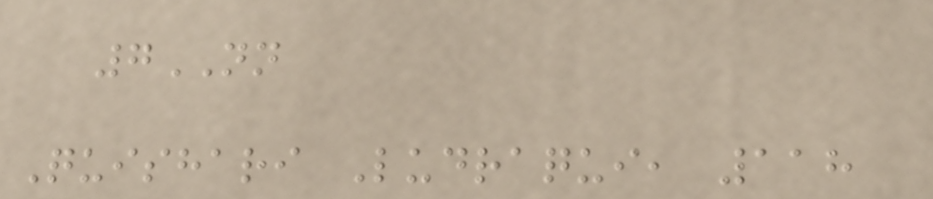7NN
Quishari Ludraqui, 118
